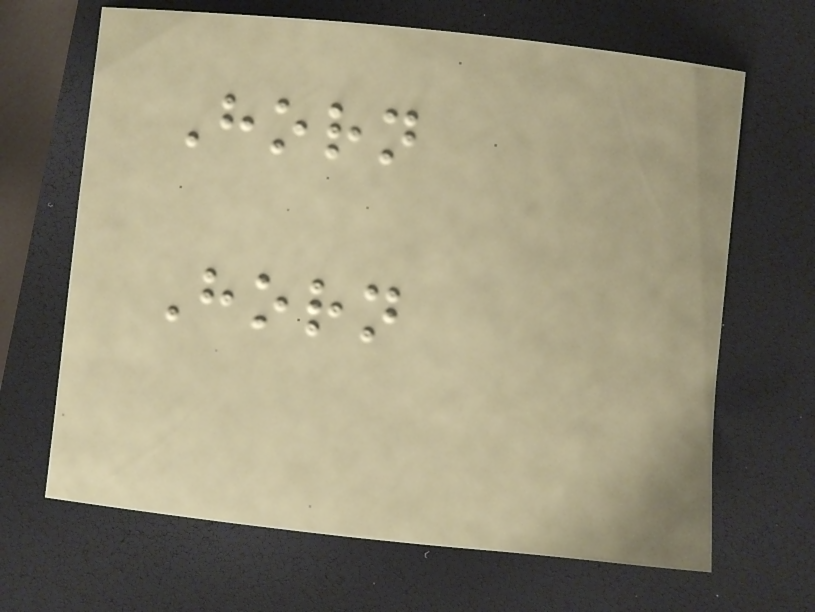Horn
Horn
